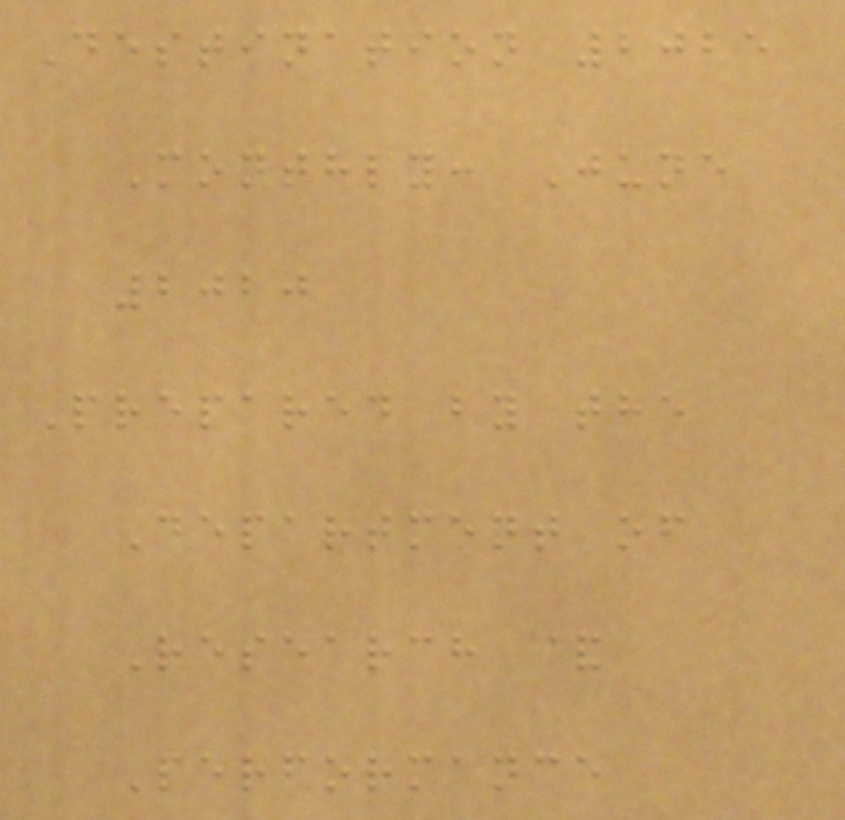Destination 2025
Monthly: June
2020
Prepared by the
Department of
Research &
Performance
